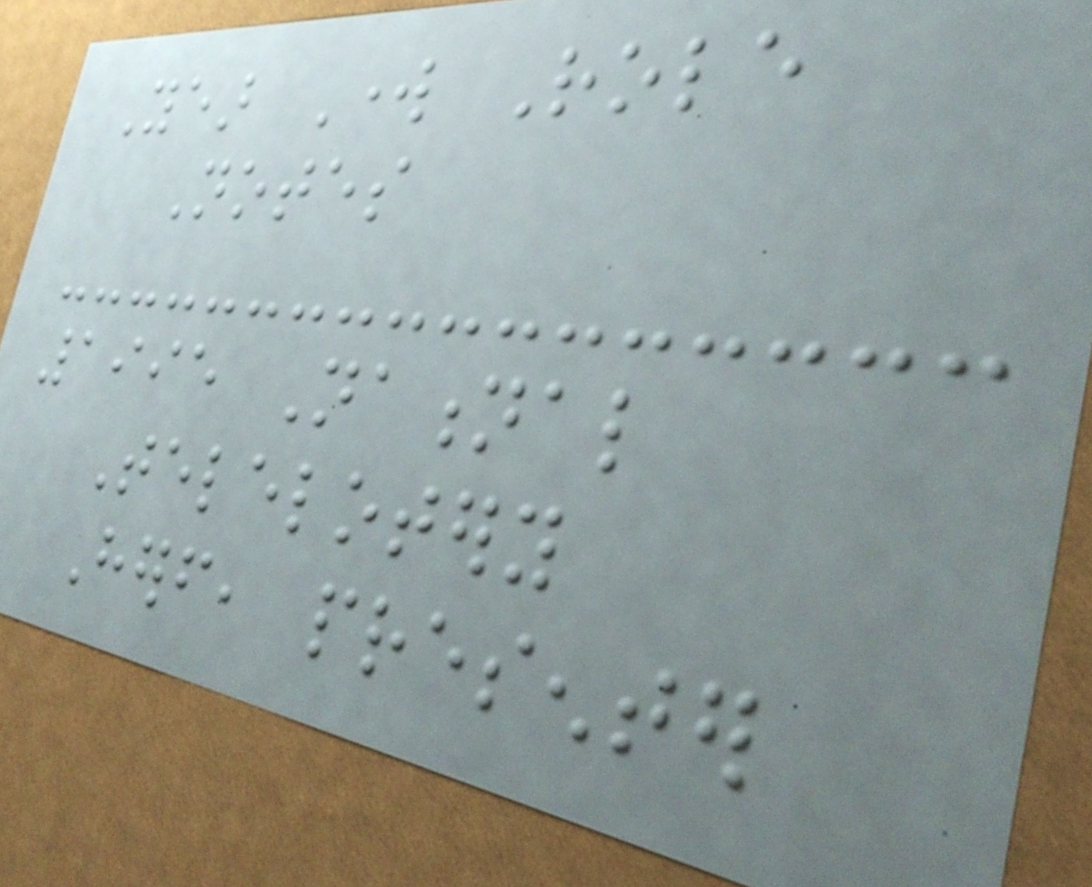Year Work Role
Notes
1995 National
Telelotery
Herself, presenter
